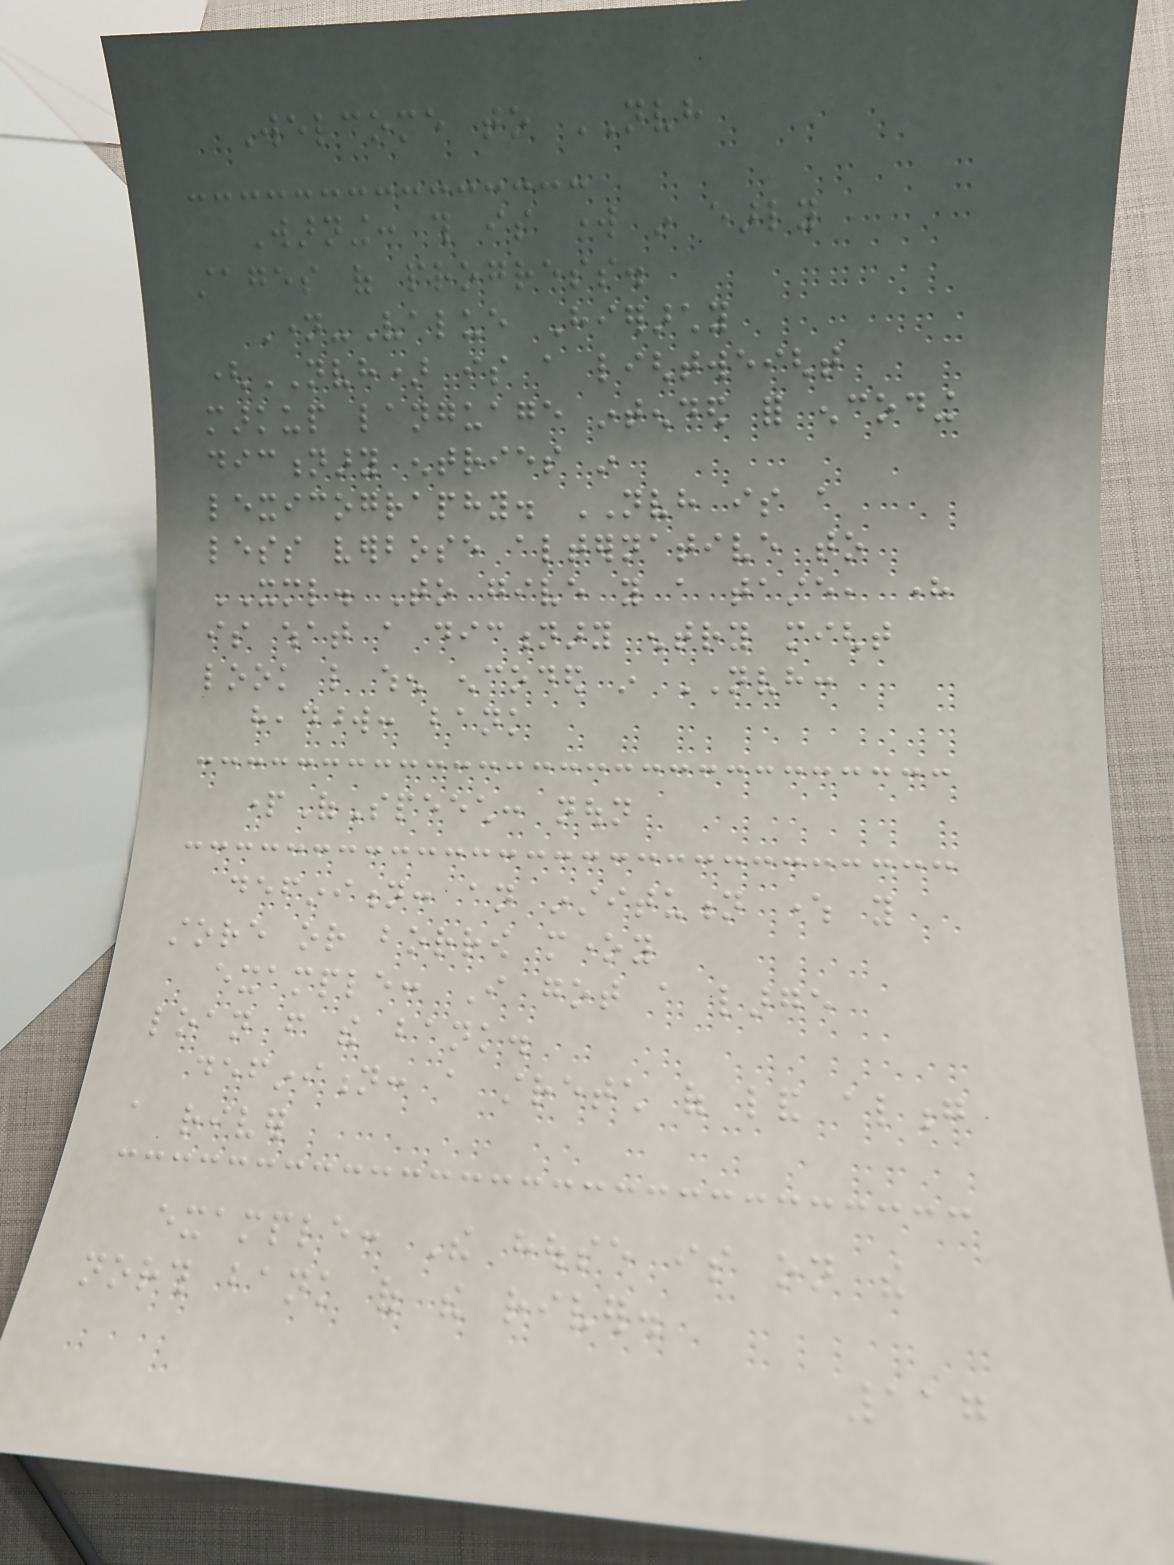Welcome to NVH
Warning: this is work in early
stages of progress.
Name-Value Hierarchy
(NVH) is a lightweight
markup language intended for encoding
dictionary entries in
lexicography. NVH is a
less verbose alternative to
XML. To give you a taste, here
is what a dictionary entry might
look like when encoded in NVH:
headword: bank
partOfSpeech: noun
definition: an institution where you
store or borrow money
example: I got a large
loan from the bank.
definition: a stretch of land along
a river
example: The house is on the
north bank of the river.
117
